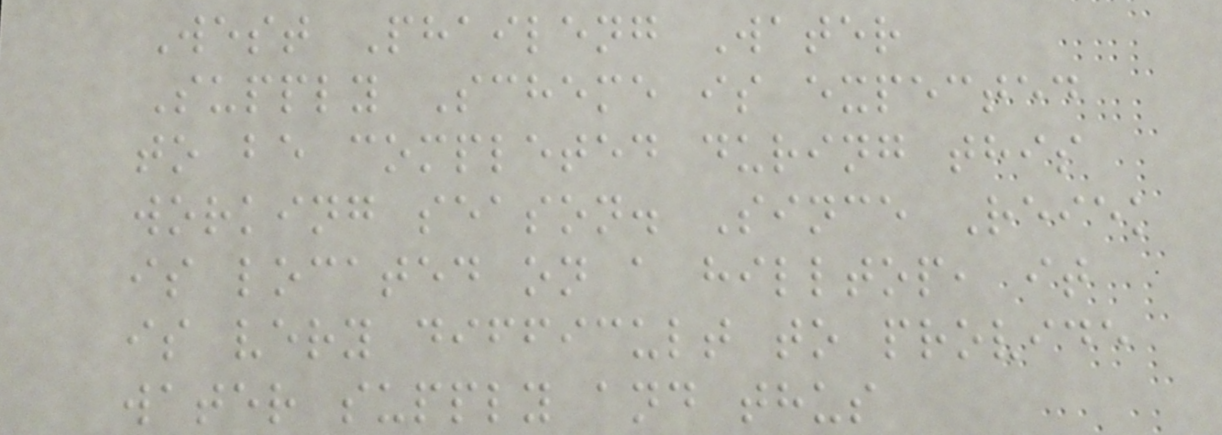West Phaileng Water
Supply Scheme is expected
to be completed during this
working season. Since Reiek
is located on a hilltop, it
is very difficult to provide
water supply and thus
